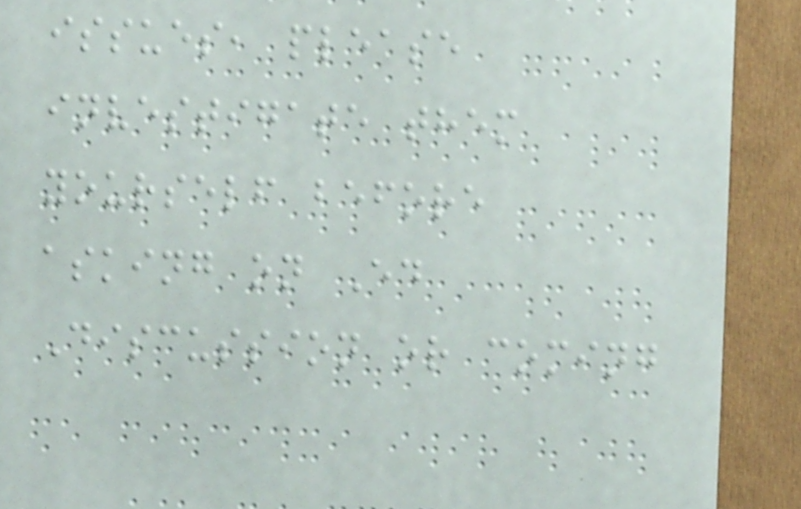issues, please
investigate them
yourself before
asking on Ed
Discussion or coming
